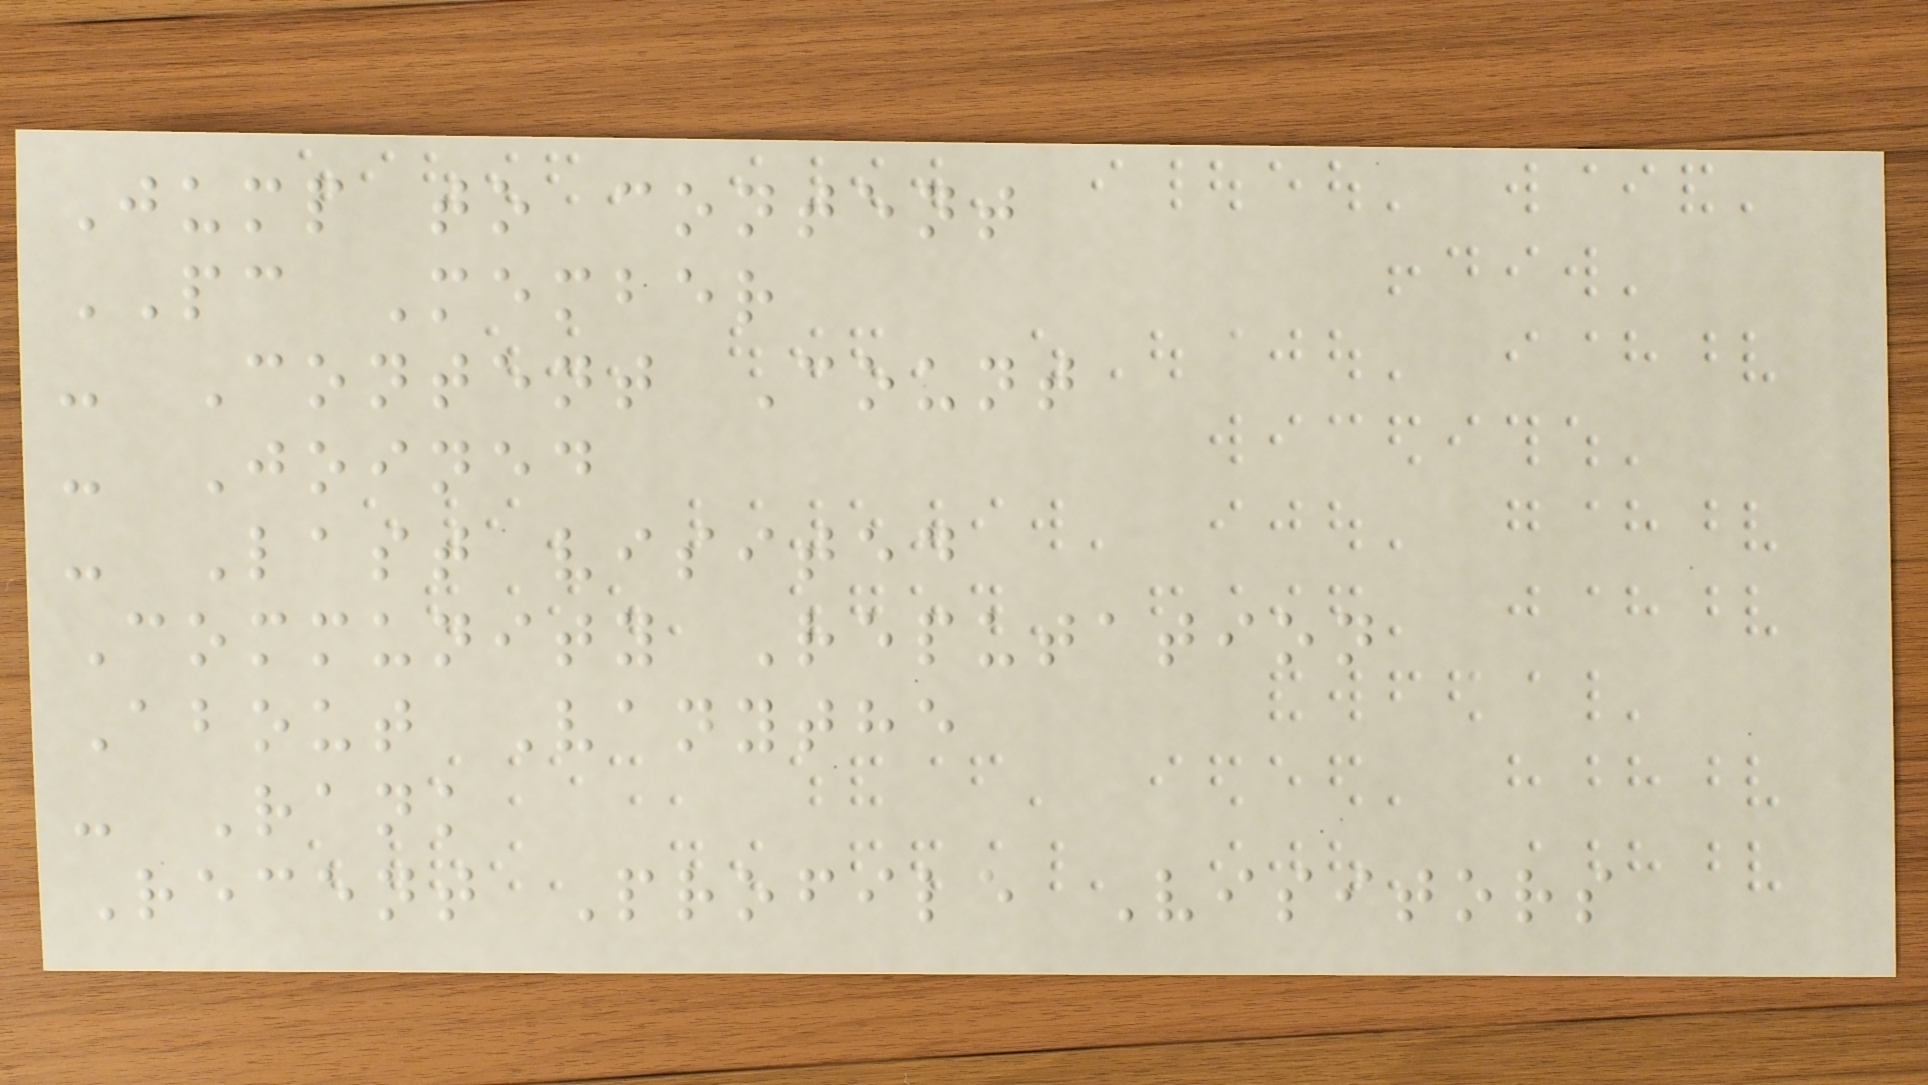Jump to content
PC Member
- Content Count
- Joined
- Last visited
Community Reputation
About Vanythe
- Rank
Recent Profile Visitors
